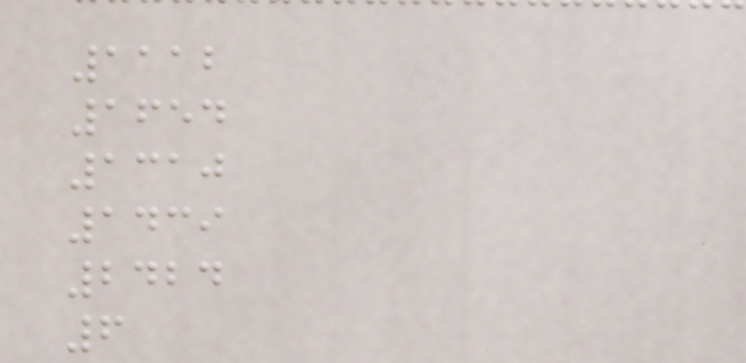1112
1654
1310
1439
2424
6
